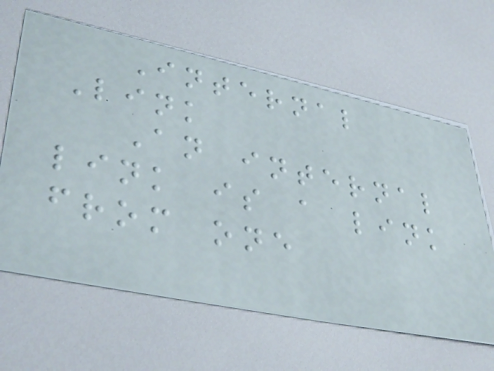Internal
Link
An internal
link is a link
from one
